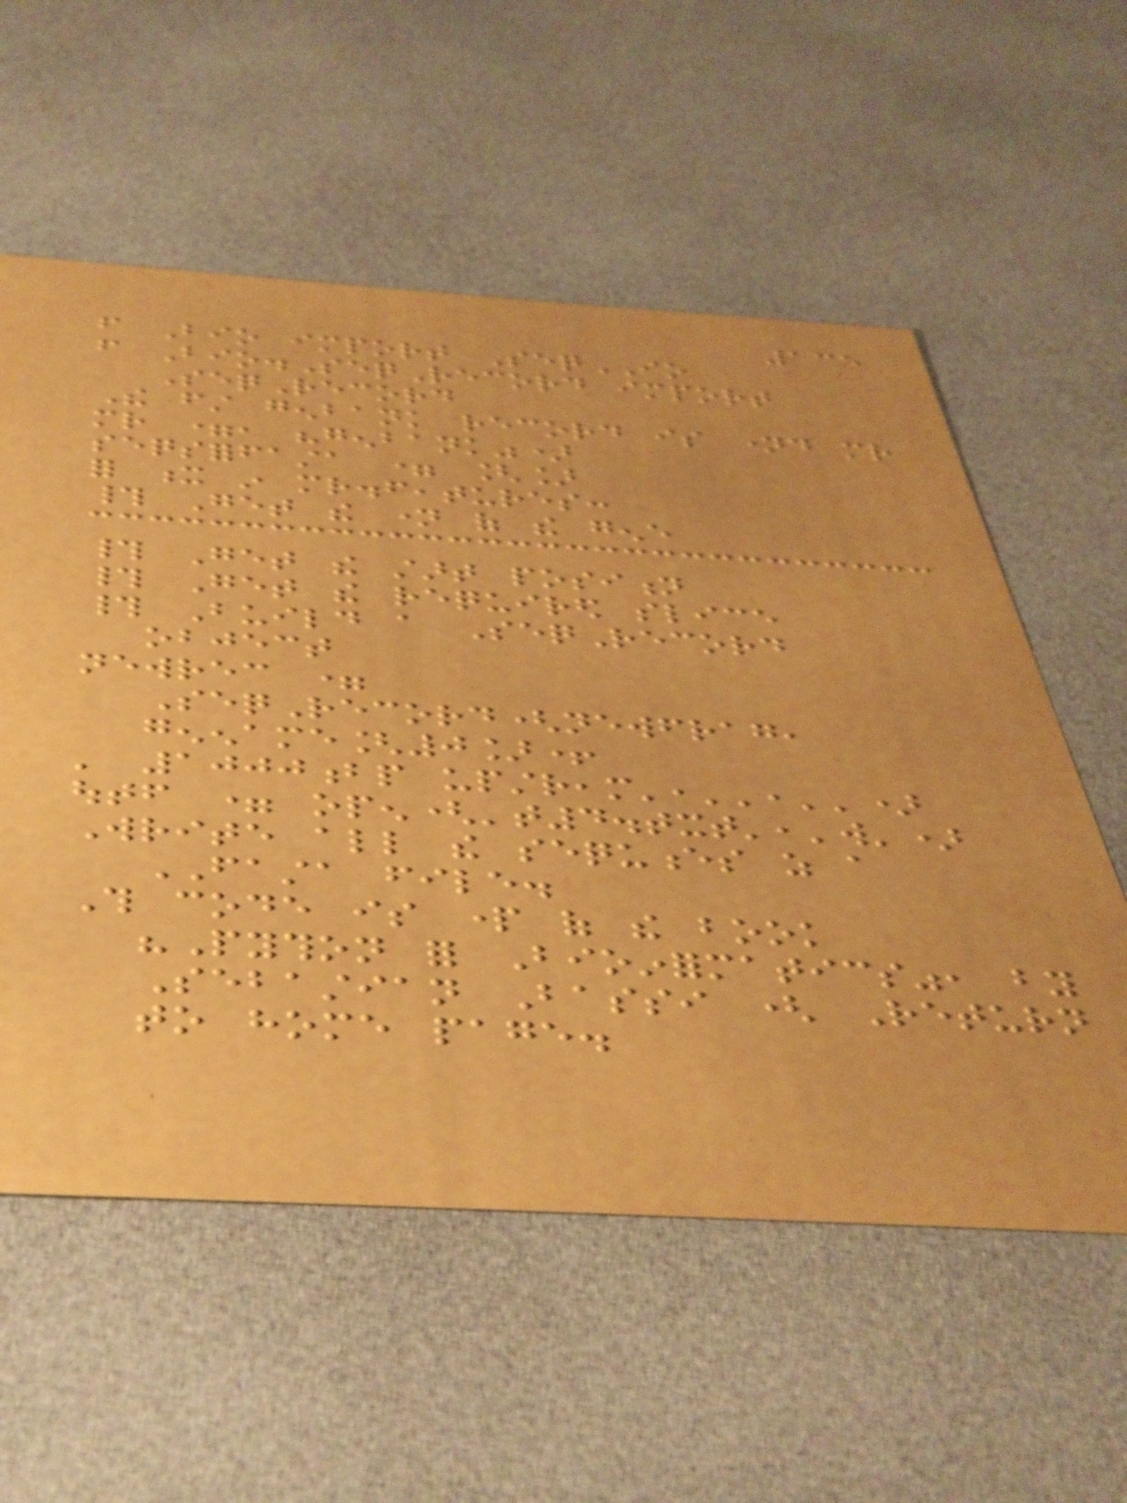135
from Bio import SeqIO
from Bio.SeqRecord import
SeqRecord
The first genbank record is named mr
mr =, "genbank")
seqsforfasta = []
for x in mr.features:
# Get the name of the gene
# Get the start position
# Get the required slice
# Build a SeqRecord
object
newrec =
SeqRecord(newfrag,
genename[0]+
' 1000bp upstream','','')
outf = open('t4.txt','w')
Write all the sequences as a
FASTA file.
This code is part of the book
"Python for Bioinformatics", by
Sebastian Bassi ( Return
to home page.
